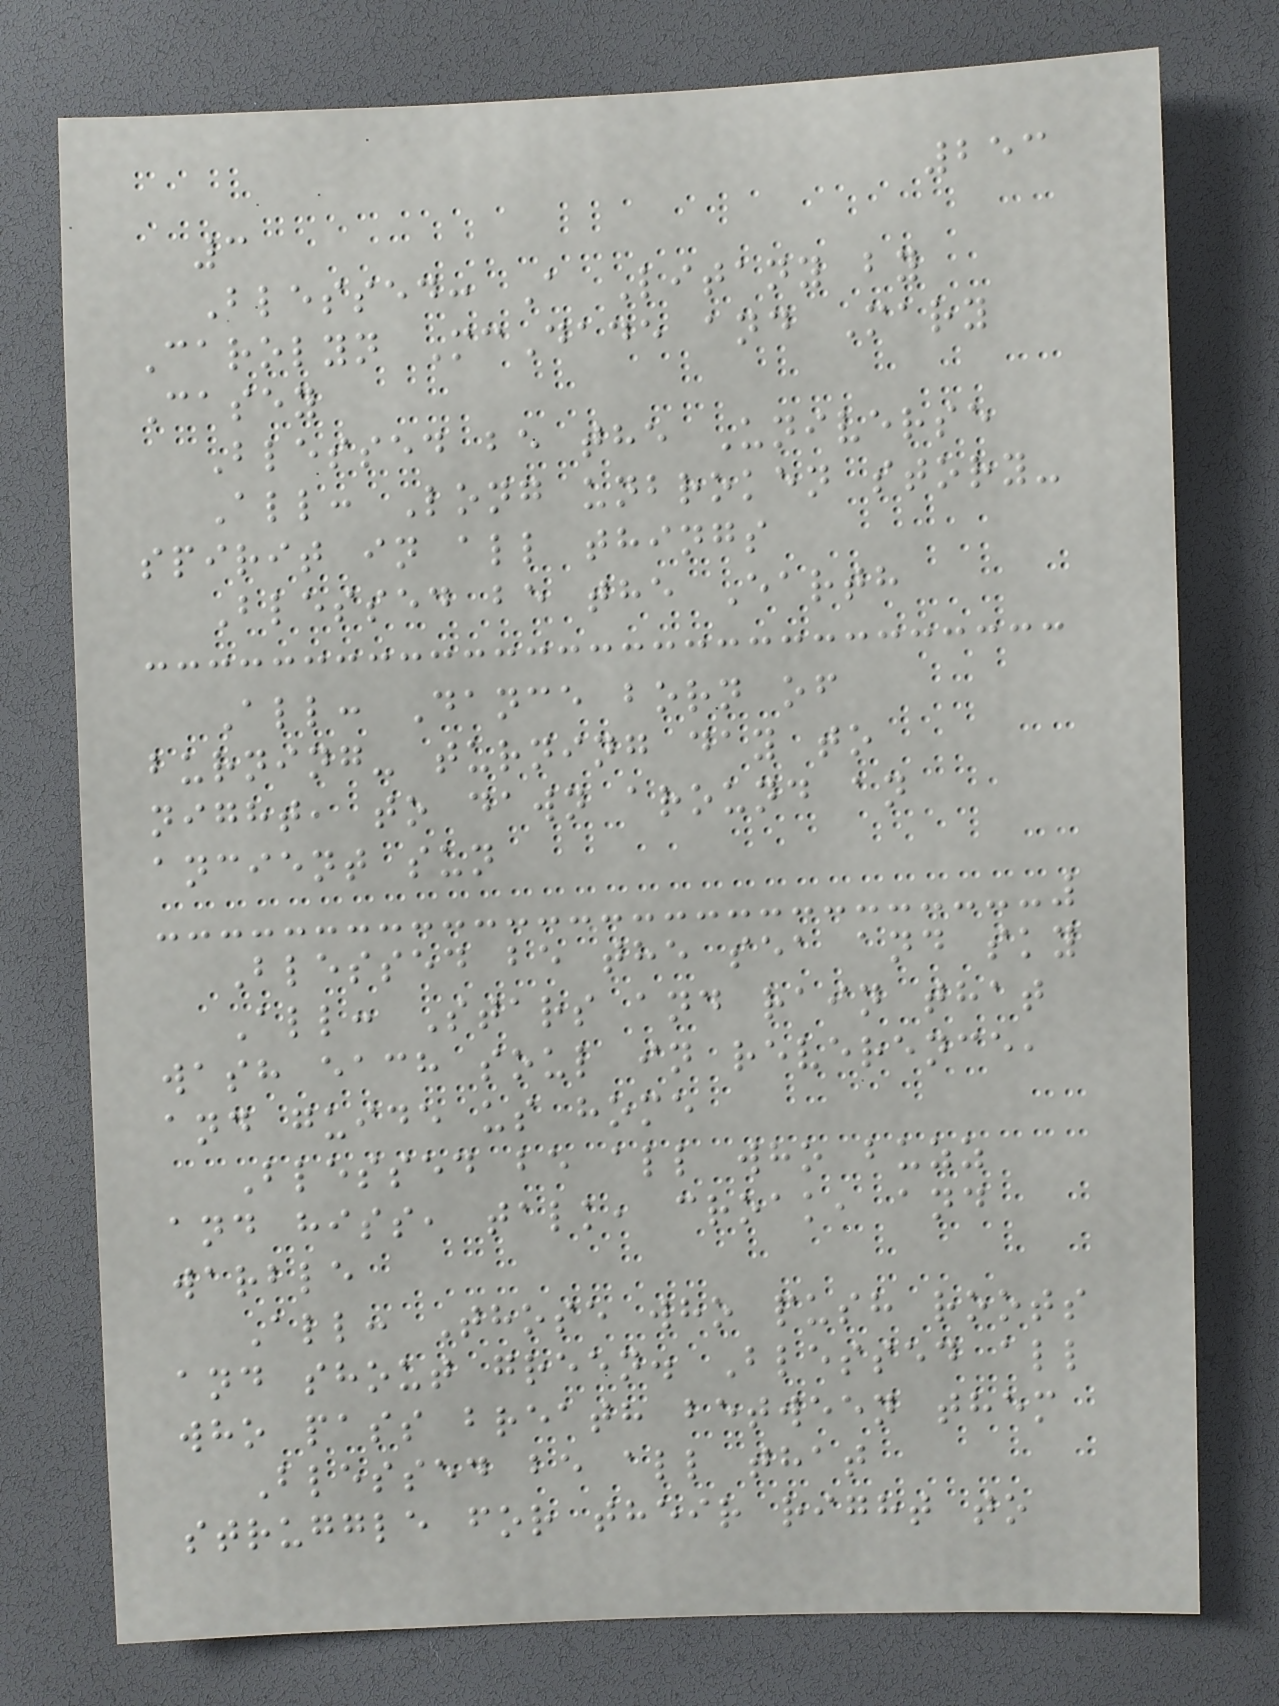253
3
Blessed: A Litany by
Carolyn McDade and Mary
Casey
Blessed be the Universe
All: Long unbroken story-
spirit in all things
Blessed be the Earth
All: Dance born of
burning- turning day to
night, to dawn around an
ancient sun
Blessed be the sea and sky
All: Stars and rain that
wash each soul in reverence,
and guide us home
Blessed be all who buzz
and hiss, talk, croak, and
warble
All: Those who push roots
and shout green. Blessed all
who pass breath between them
Blessed be all that
struggle for their right to
